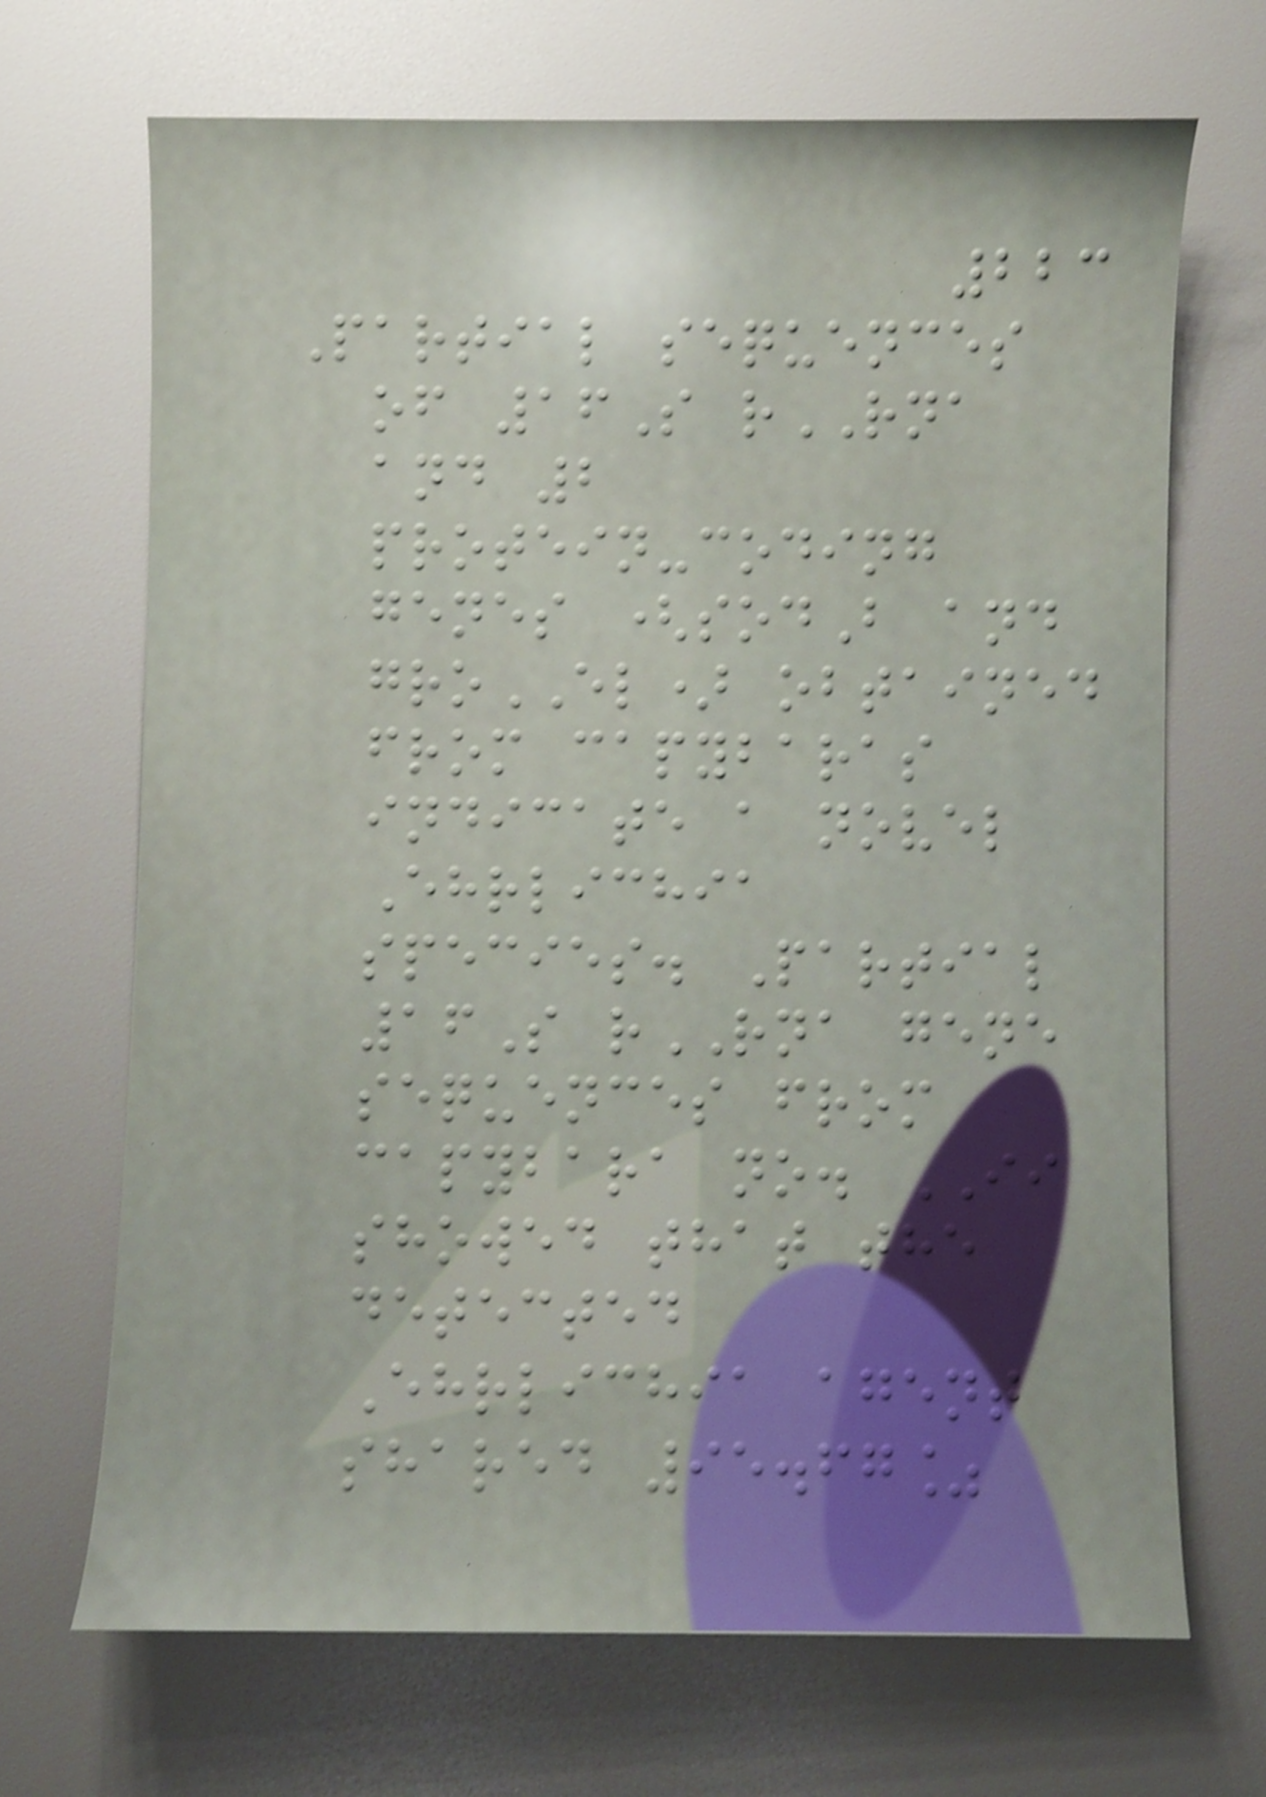223
Partial sequences
of 16S rRNA
and 2
protein-coding
genes (sodB and
groEL) obtained
from capybaras
indicate a novel
Ehrlichia
species. Partial
16S rRNA gene
sequences from
capybara no. II
showed that the
detected
Ehrlichia agent
shared 95.67%
